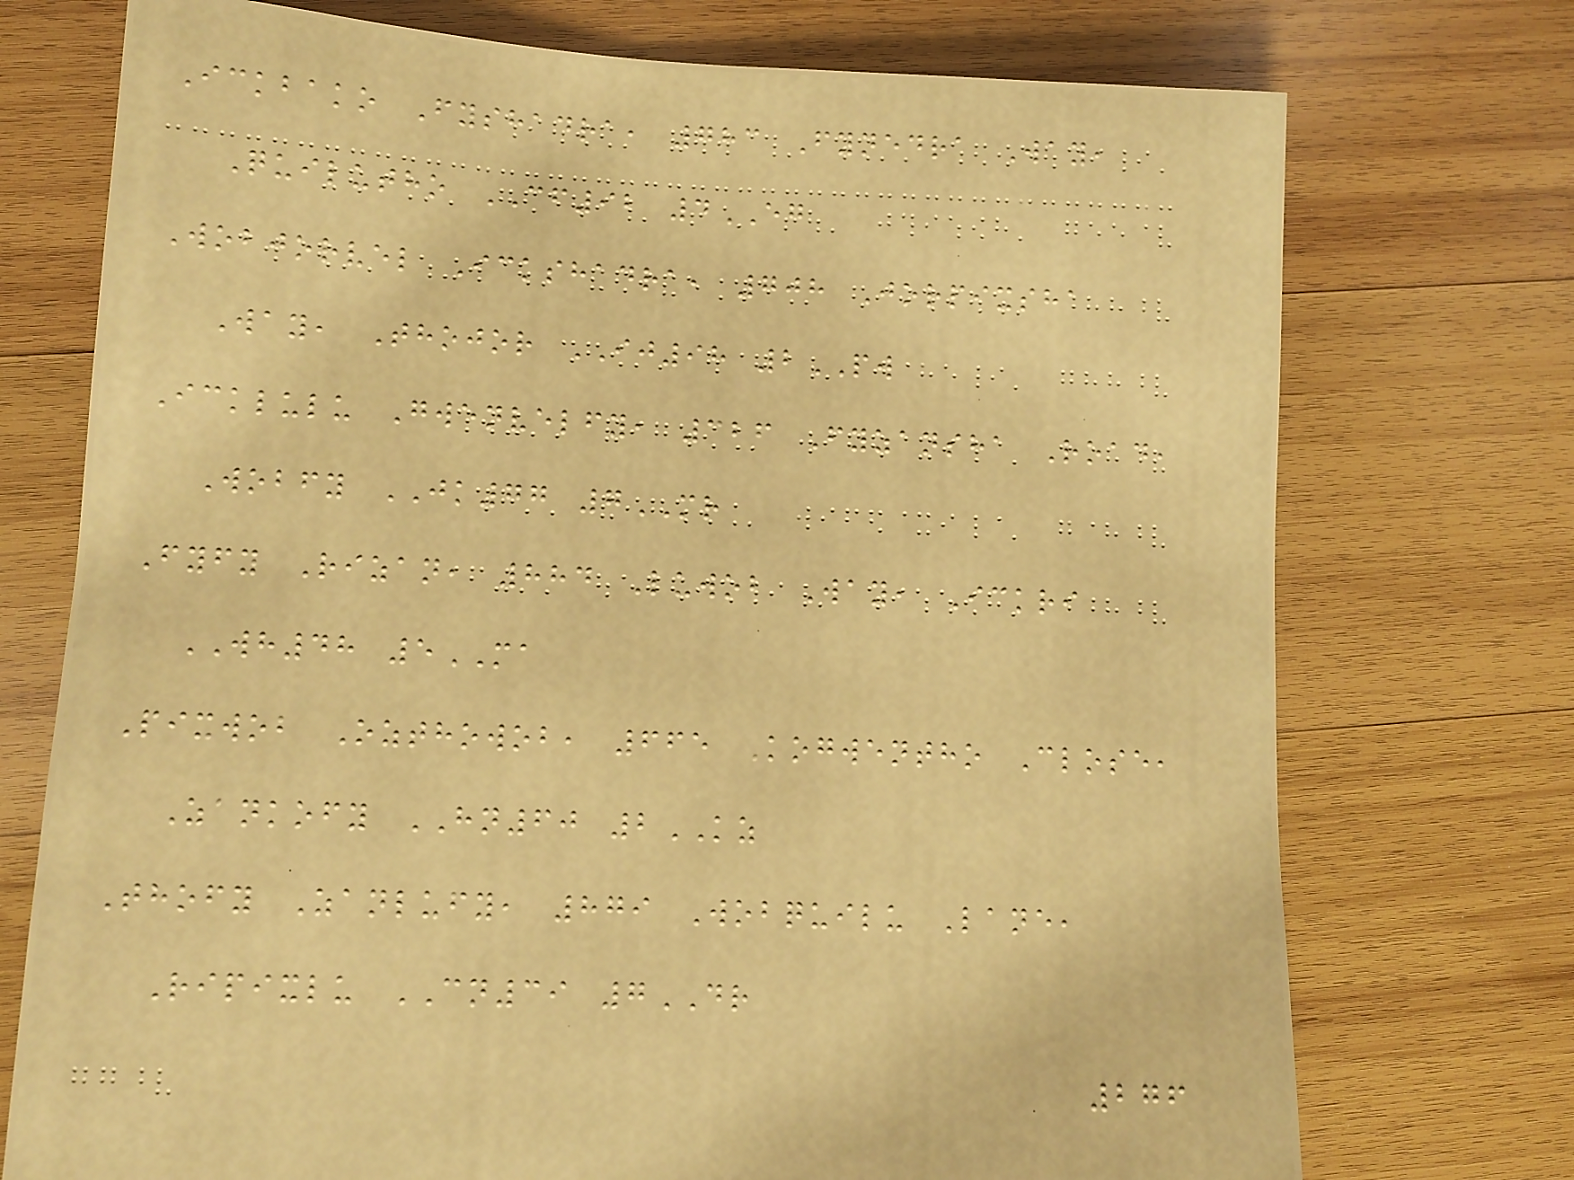Ickbako Fyshadra, 783 Fynedra Way,
Quilutho CF92 4EG
Wobjorvel Ickshadra, 708 Jorpixsha
Way, Thojor IJ98 2PW
Icklulu Gwenvelfy, 326 Fyzansha Road,
Wobfy JK77 7MR
Fyfy Rizan, 884 Luwob Way, Ickri
WH48 5MA
Pixwob Ozthowob, 665 Kogwentho Close,
Zankofy HN60 2KZ
Thofy Zanlufy, 879 Wobquilu Lane,
Ripixlu CN39 7DR
276
